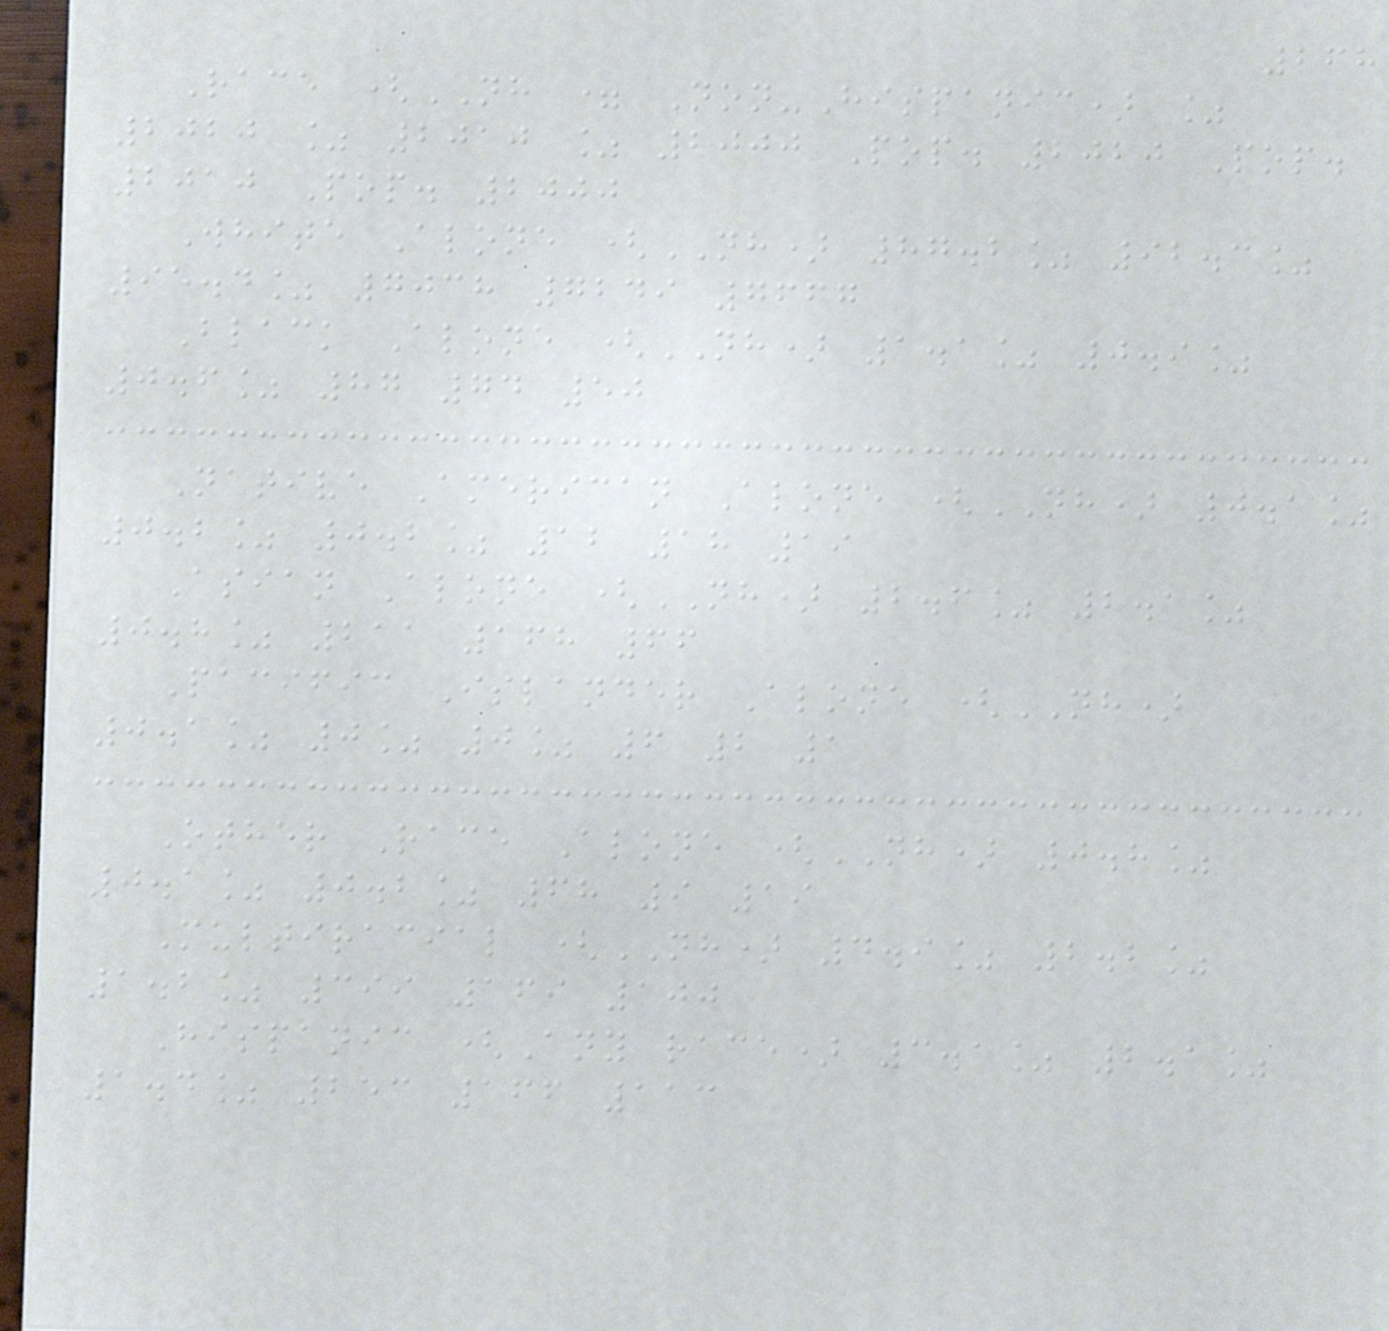268
Race (NH = Non-Hispanic) %
2020 % 2010 % 2000 Pop. 2020 Pop.
2010 Pop. 2000
White Alone (NH) 87.2% 92.3%
95.4% 7038 7249 7667
Black Alone (NH) 1.1% 0.9%
0.6% 87 74 50
Native American Alone (NH) 0.1%
0.2% 0.2% 12 18 19
Asian Alone (NH) 2.6% 2.1%
0.8% 211 168 66
Pacific Islander Alone (NH)
0.1% 0% 0% 6 2 1
Other Race Alone (NH) 0.8%
0.1% 0.2% 68 9 19
Multiracial (NH) 4.9% 2.2%
1.2% 399 169 100
Hispanic (Any race) 3.1% 2.1%
1.4% 253 166 113
